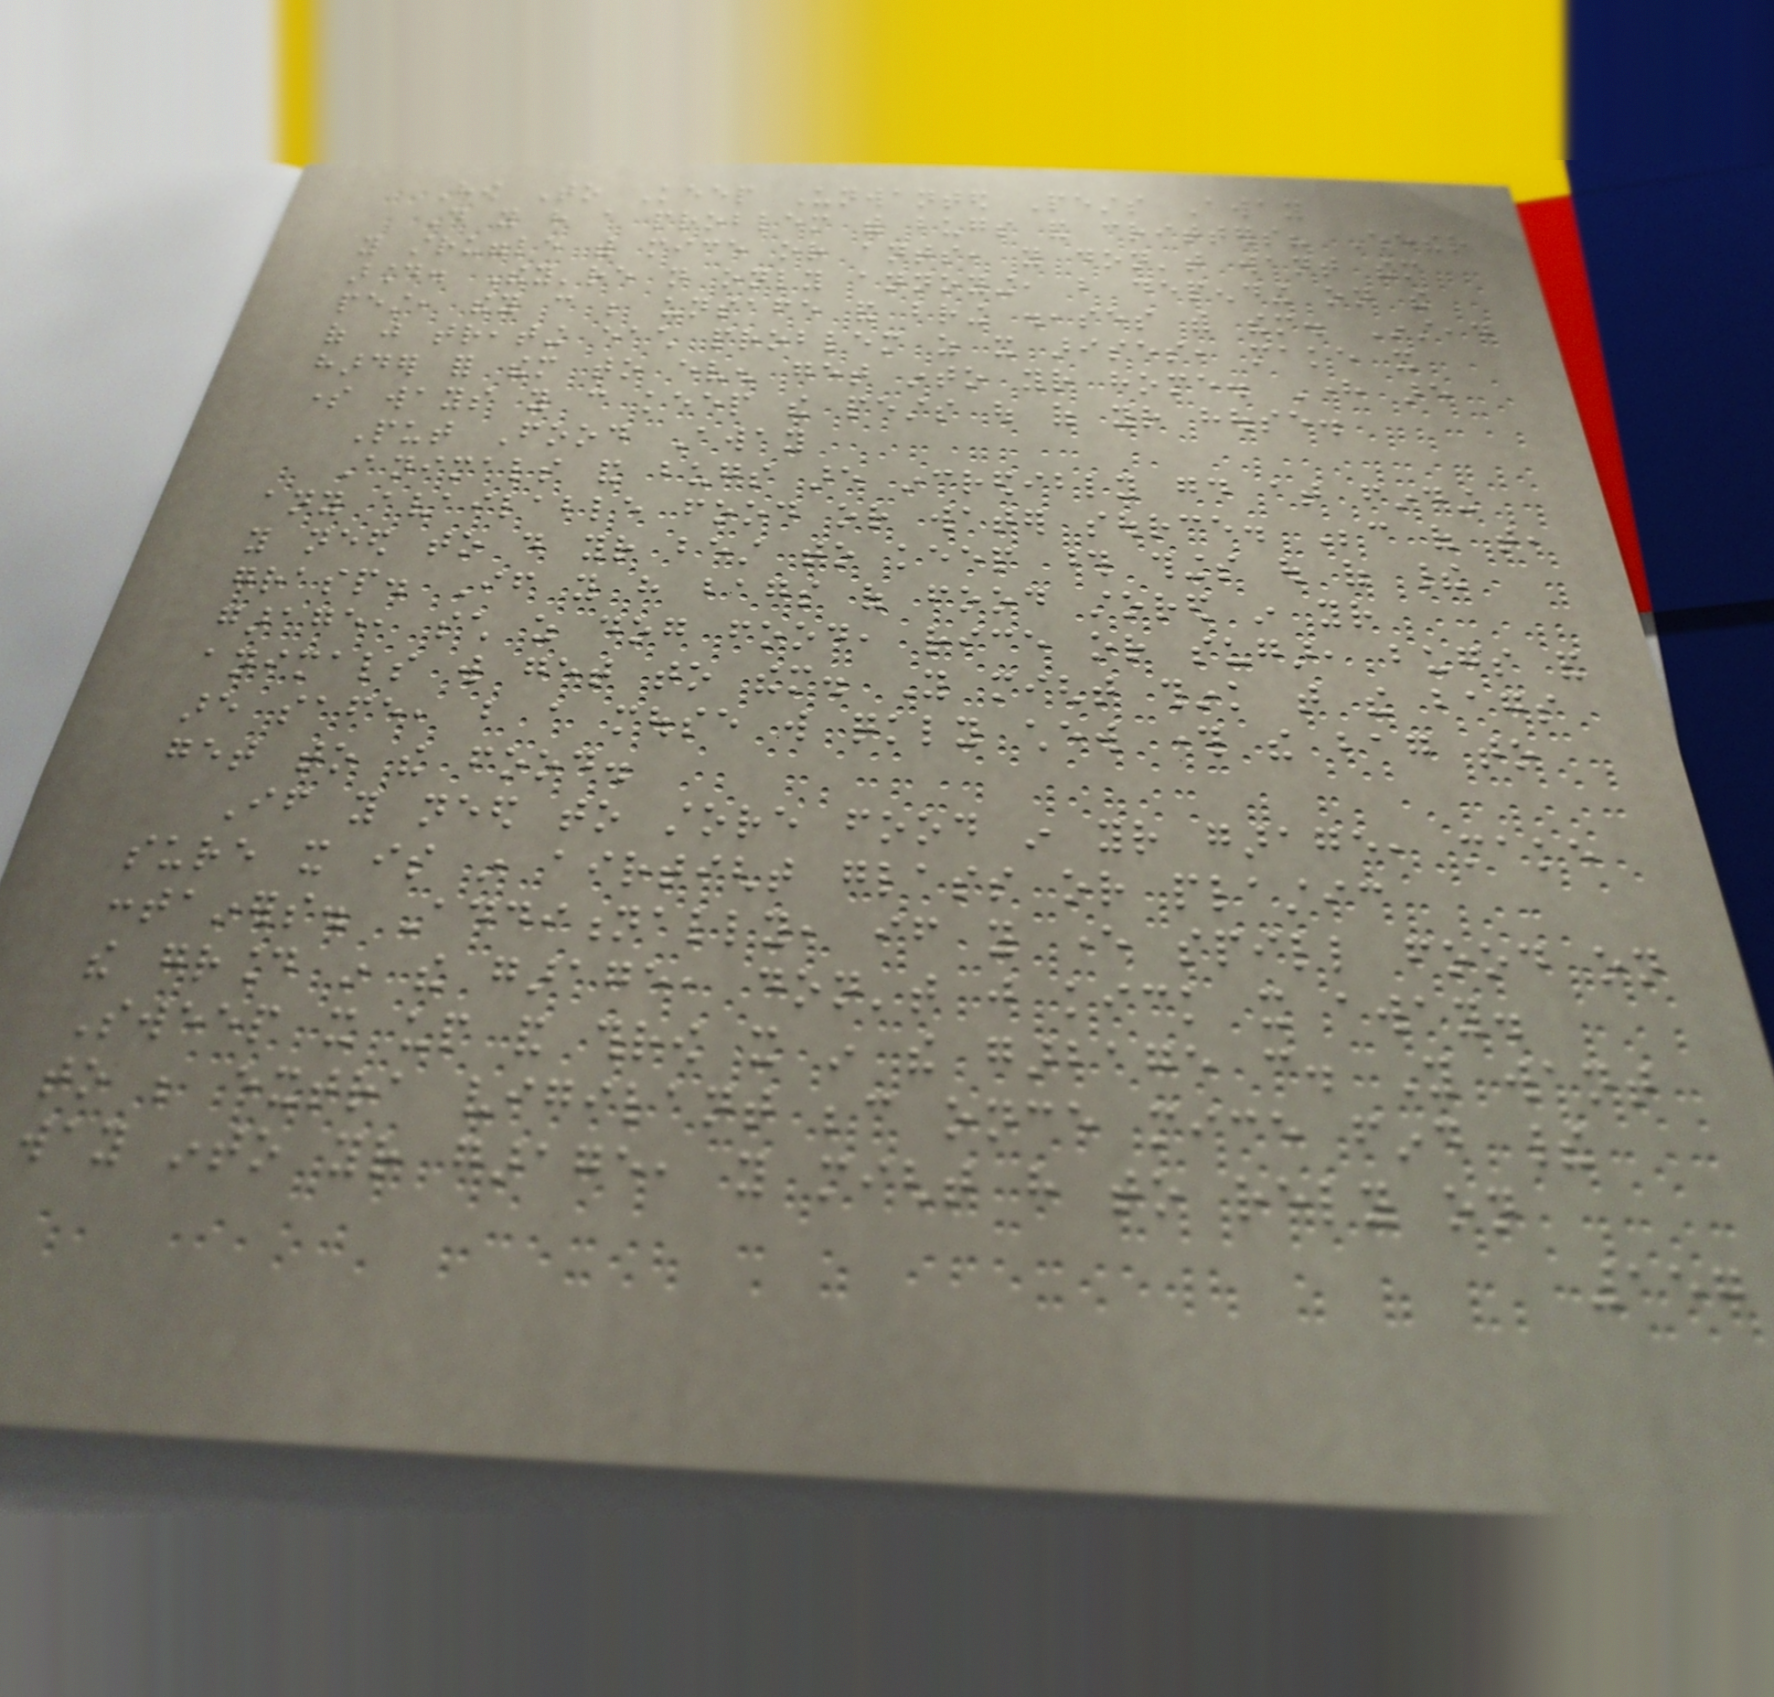How To Keep Unwanted Pests Away
Do you have a problem with bugs and critters? Whether
you struggle with mice or ants, you don't want them
around. They're not only annoying, but depending on the
pest, they can be unsafe and bring diseases with them. Instead
of just treating each problem as it arises, make it
harder for them to even get into your home. Here are
some ways you can keep the pests out of your house.
Put Food Away
Animals and bugs are incredibly good at finding
any available food or water source. Because of that,
you need to do your best to keep those things out of their
grasp. If you have bags of food stored in your
garage, such as dog food, rice or sugar, bugs and
animals will get to them. You might think that the bags
are safe, but a mouse will quickly chew through the bag to
get to the food.
If you need to store food in your garage, make
sure it is in airtight glass or plastic
containers. Additionally, if you ever spill food on
the ground in the garage, don't just kick it away.
Sweep it up and throw it in the garbage can. You want
to be extra vigilant because once mice find their
way into your garage, you might have to rely on
157
